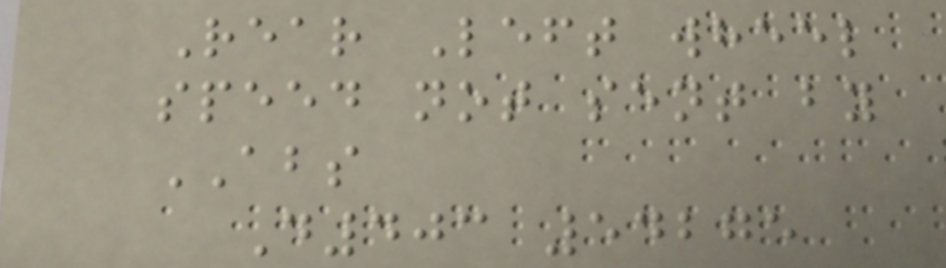Rear Left wheel
speed not sent by
ABS
D403 54275
